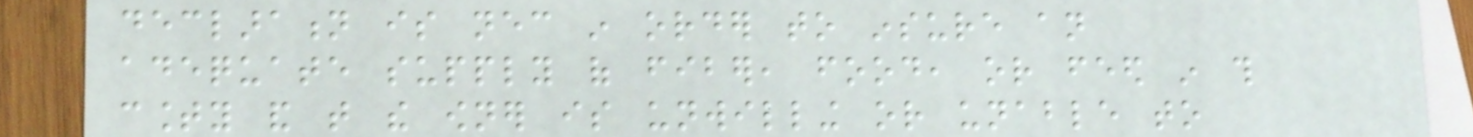declaration is necessary in order to insure an
adequate supply of fiber, food, or feed in this
county and that the owner is unwilling or unable to
